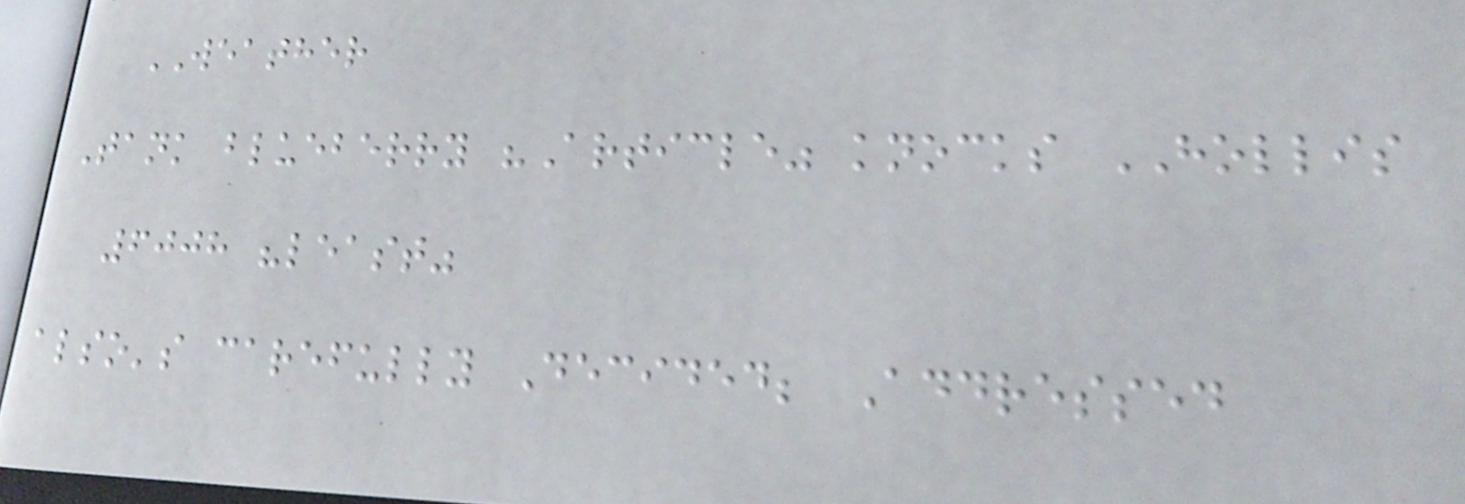WEATHER
Tank blueberry "Article" knocks HOLLIS
6008 "least"
also's carefully Decided; Addressed
